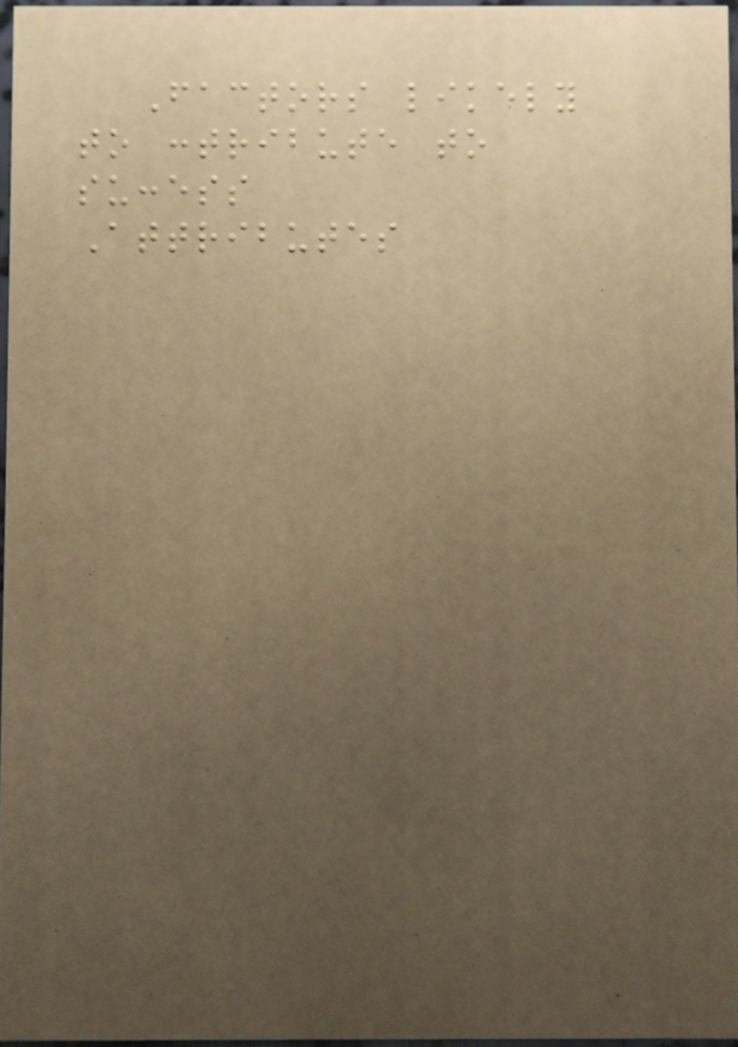Factors likely
to contribute to
success
Attributes
